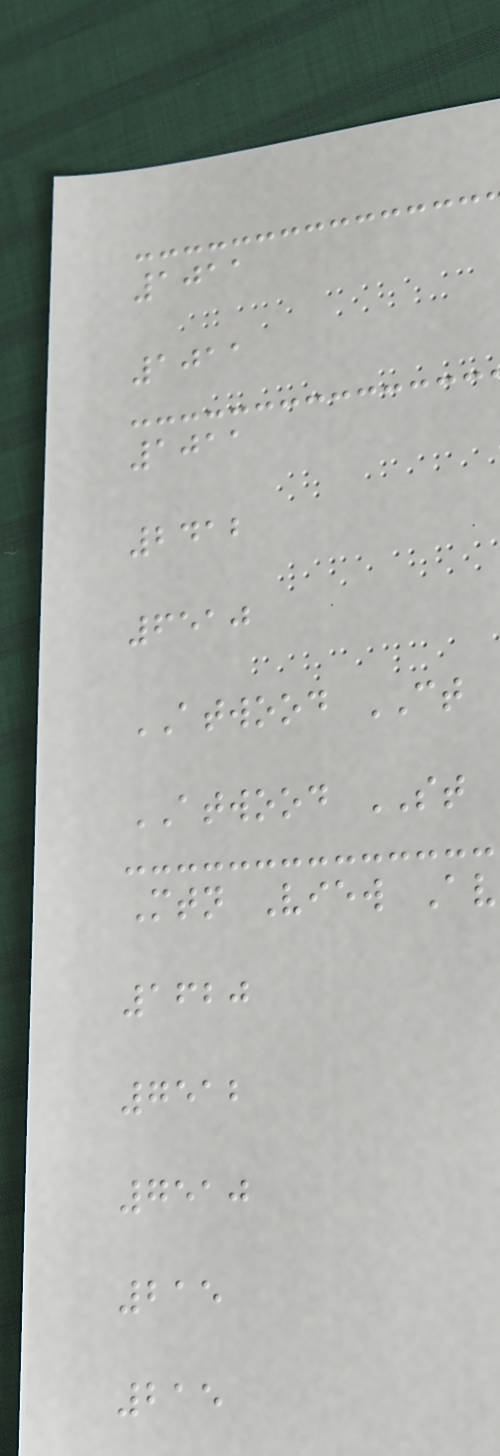1011
1011
1011
2412
6510
ATWOOD CT
ATWOOD ST
Mtn View Av
1620
7512
7510
215
215
